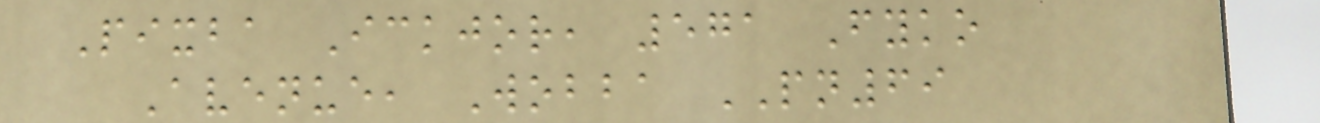Pixba Ickjor, 571 Fyko
Avenue, Wobba PN69
